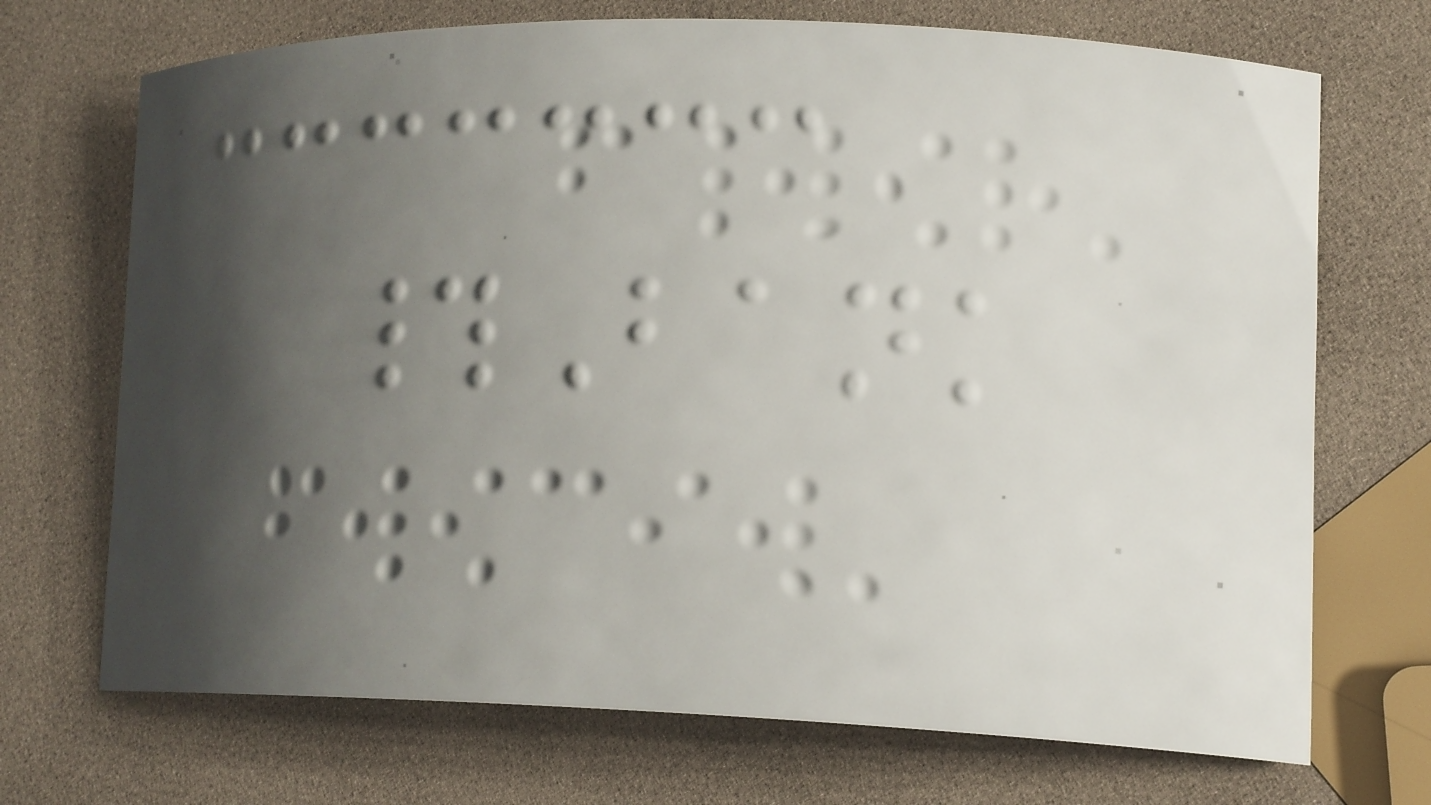#Bank
